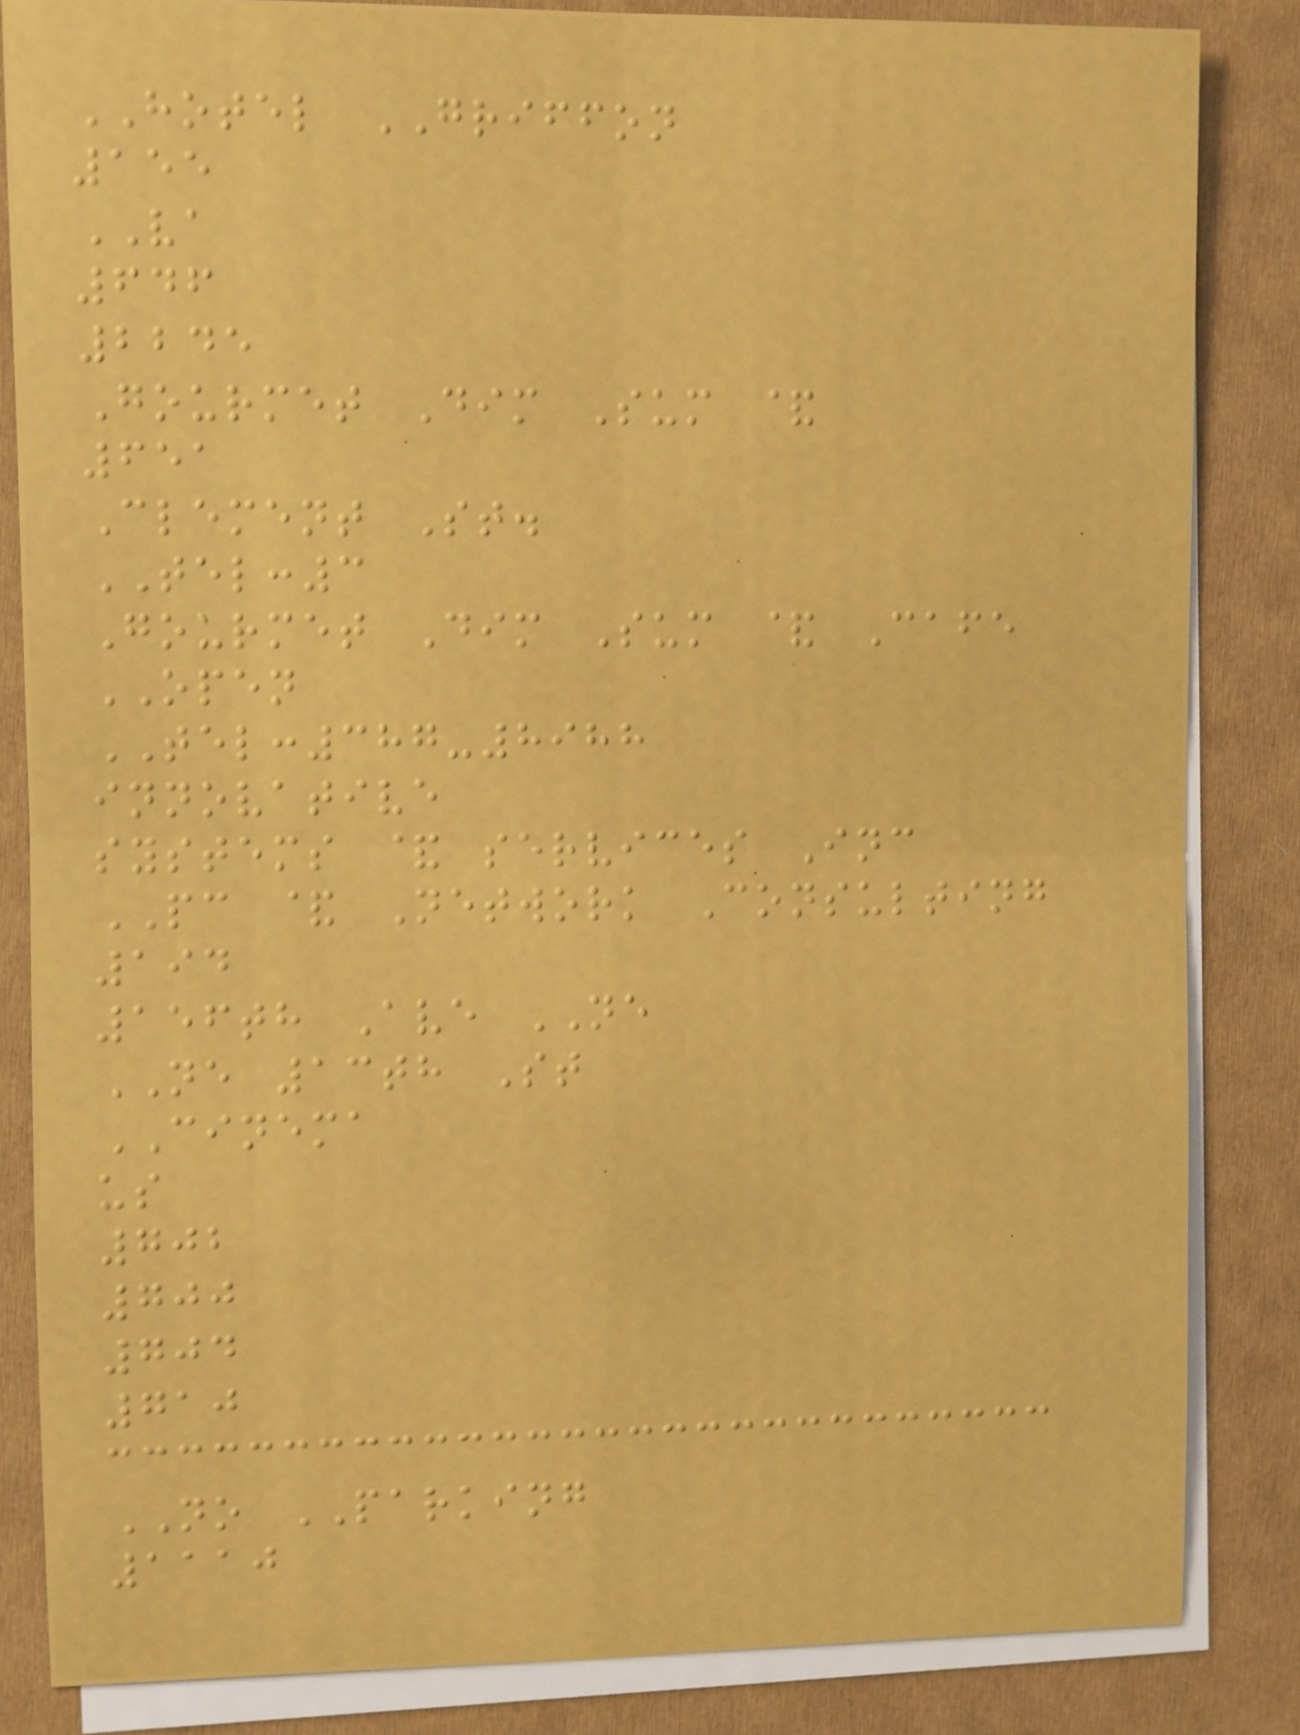HOTEL GRIFFON
155
VA
646
2245
Gourmet Dim Sum &
651
Clement St.
TEL:3
Gourmet Dim Sum & Cafe
OPEN
TEL:387-8988
innovative
systems & services Inc
PC & Network Consulting
194
156th Ave NE
NE 13th St
CINEMA
us
702
700
704
710
NO PARKING
1110
